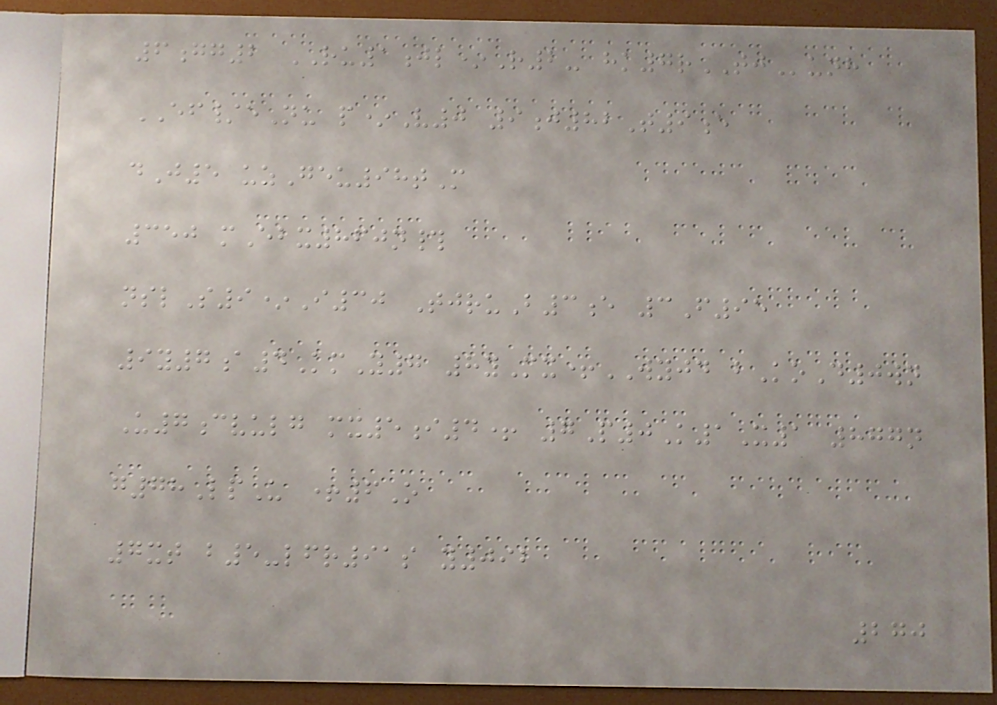6gg2 RU1jl*R2- hk7rTJunh
EF/eNu p*V0 9j82T9e
dJ5 uzGeu98tM
350 mEbx860n#
nslS9*I30 TjruB3e 3F95
9y7a4KmY7 8yMx+WYJD bKoD0wn
U7cvulg mx5i4+ 7P0K1X1 877n
g78LpU +6O
7xt b5-lfr91s y092
270
